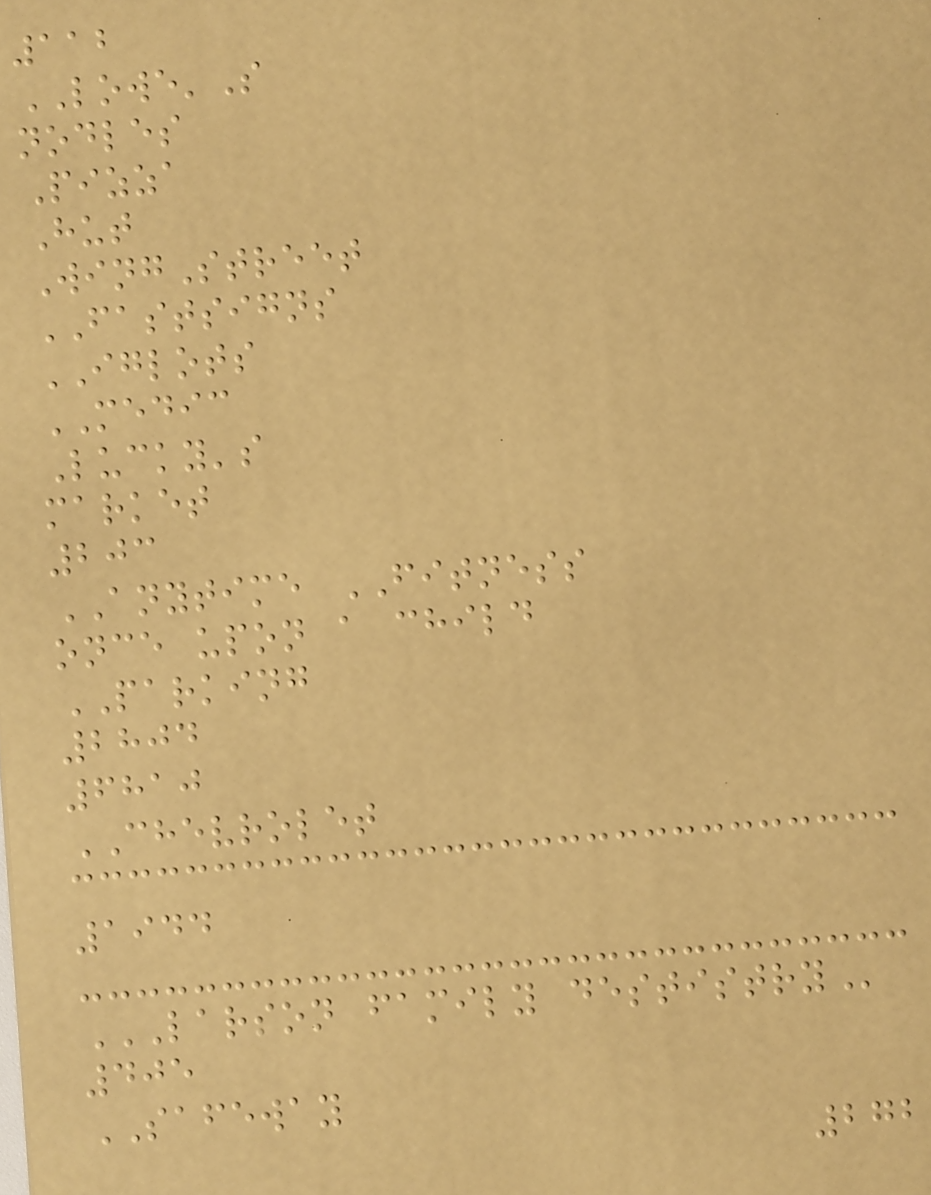112
LOWE'S
nodles
Pizza
Hut
WingStreet
FASTSIGNS
IGLOTS
MEDIC
Lucky's
market
203
ANYTIME FITNESS
once upon a child
PARKING
2804
6810
CHEVROLET
1944
LARSON FAMILY DESTISTRY
405
SAFEWAY
272
